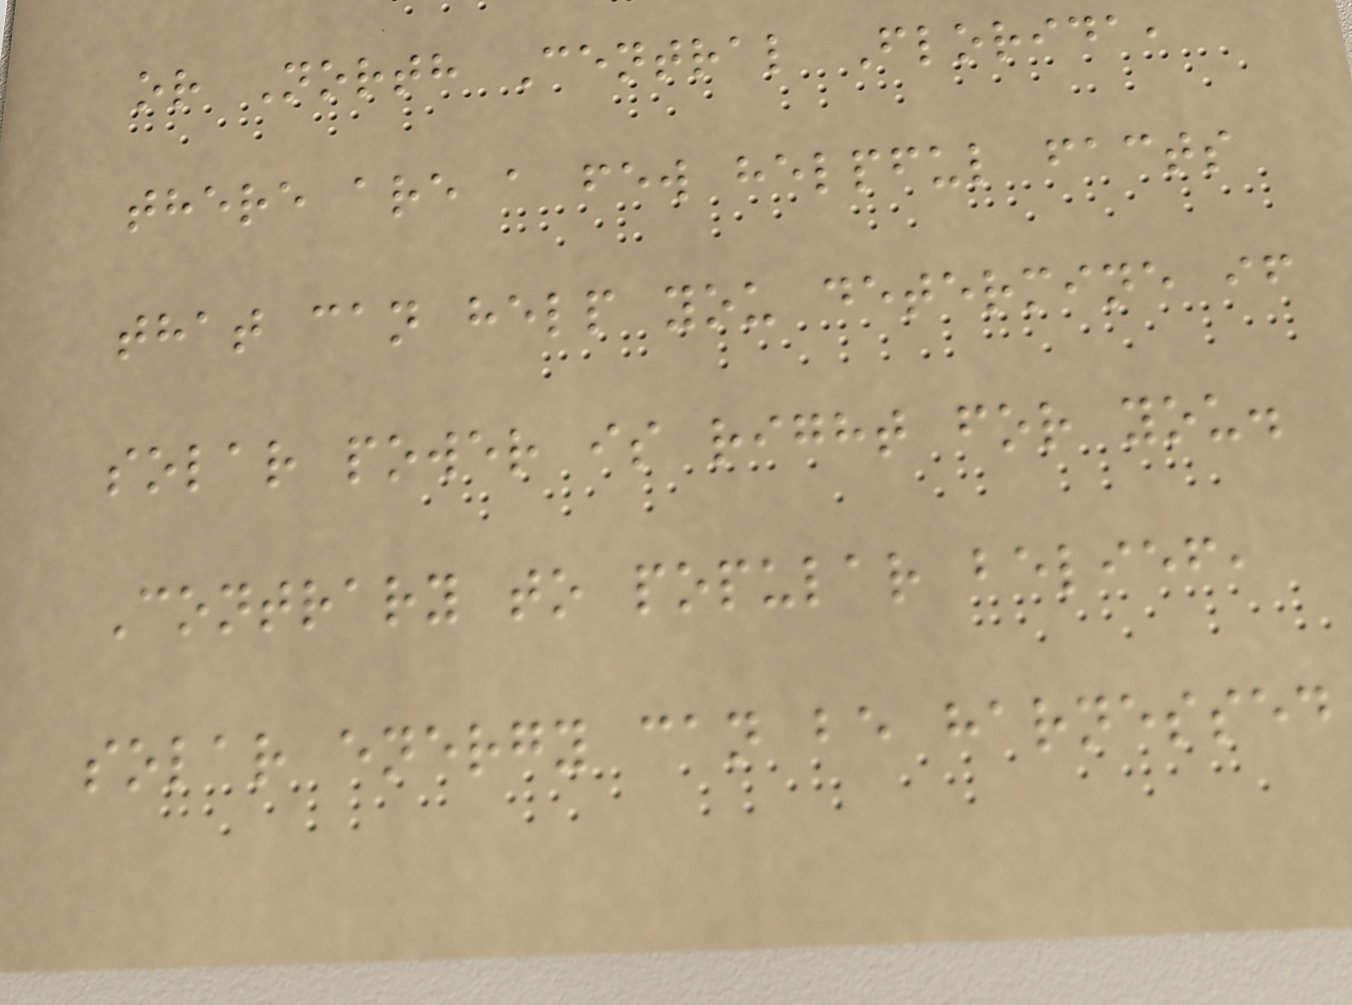or North Central Florida,
there are a few helpful facts
that can help you determine if
solar power is right for you.
Contrary to popular belief,
solar energy can be harnessed
